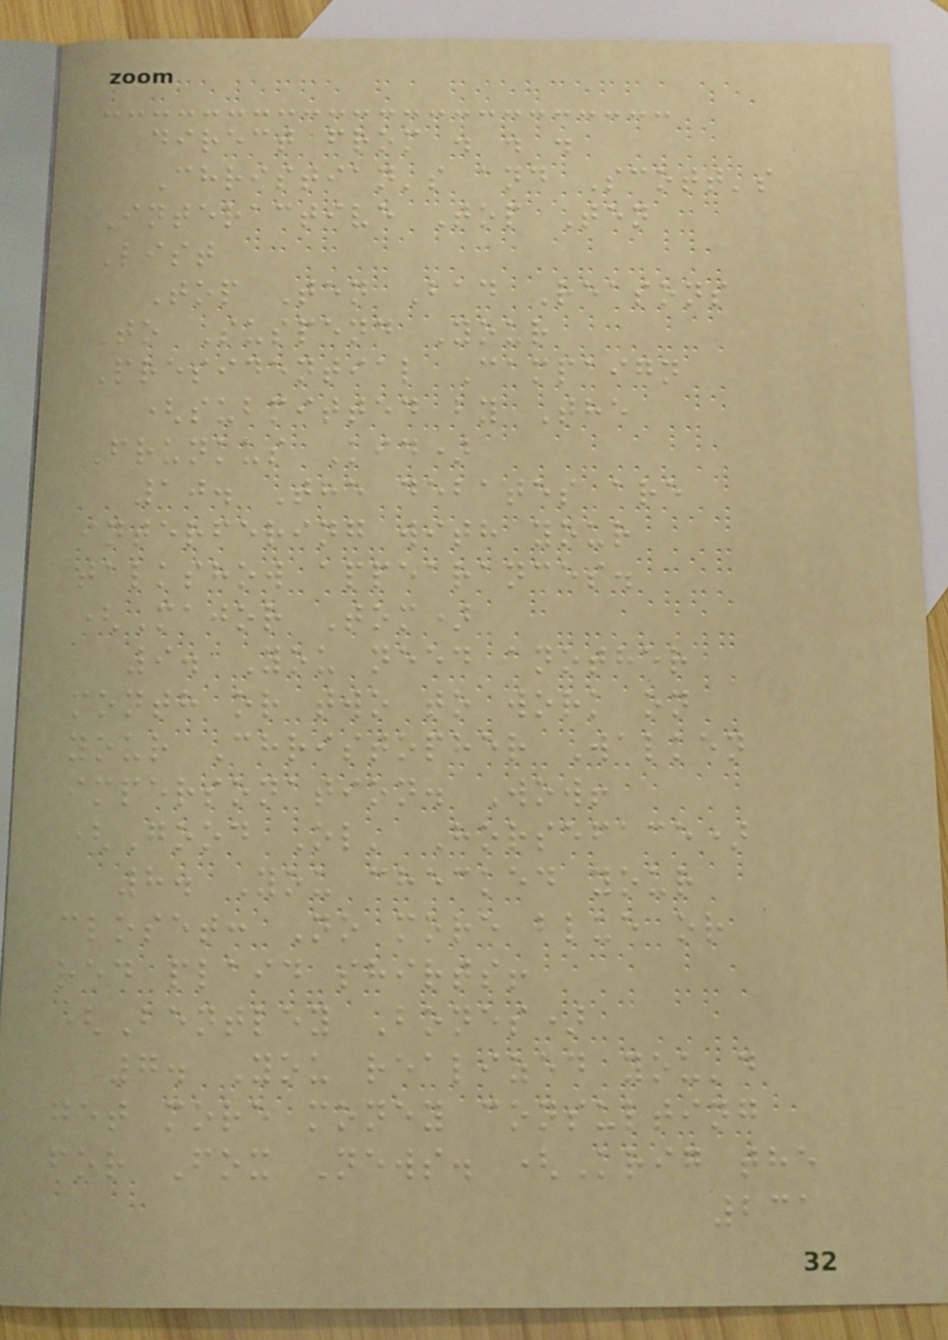direct from . . .
Christian's and Scott's
Interactive Top Ten
List
Top Ten Bad Reasons
To Suspend Your
Presidential Campaign
(submitted by The
Frunkus Kid)
10. The debates are
interfering with your
talkshow appearances.
(Major Tom)
9. You need another
month or two to work on
your Christopher Walken
impersonation. Wow!
(Good Ol' Horseface)
8. You checked your
closet: No more blue or
red plaid shirts!
(Bentley Bones)
7. You realized you'd
get more money consulting
for Fox News. (Krig the
231
